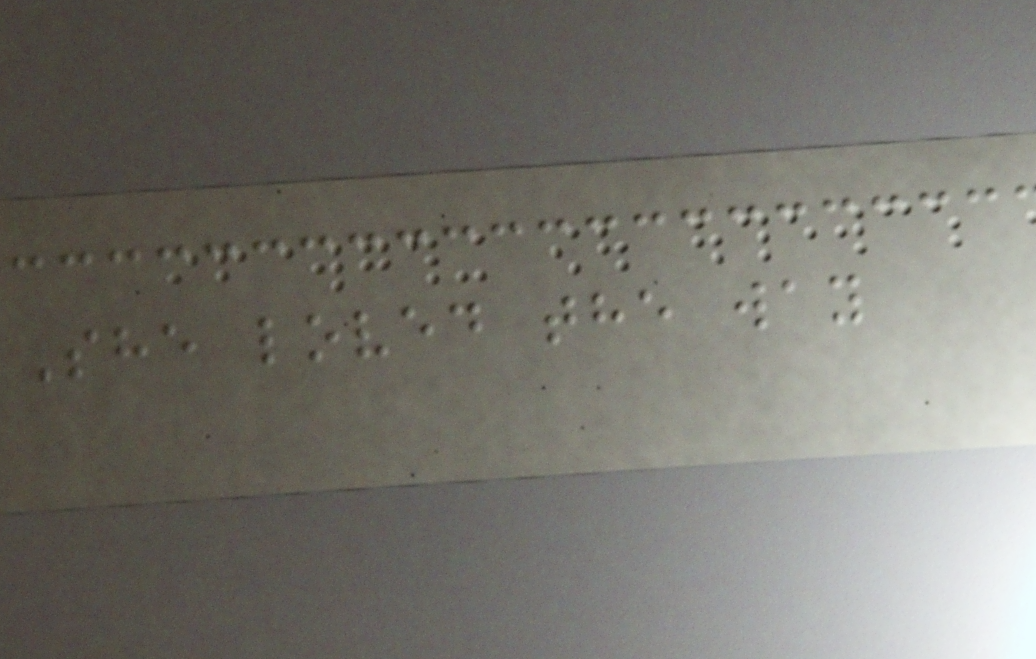She loved the way
